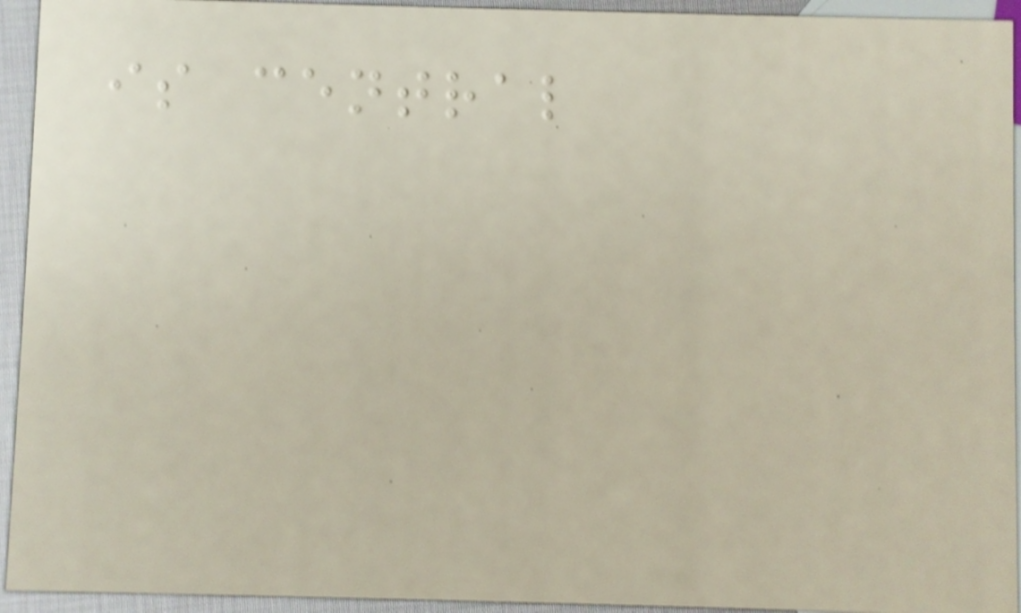is central
